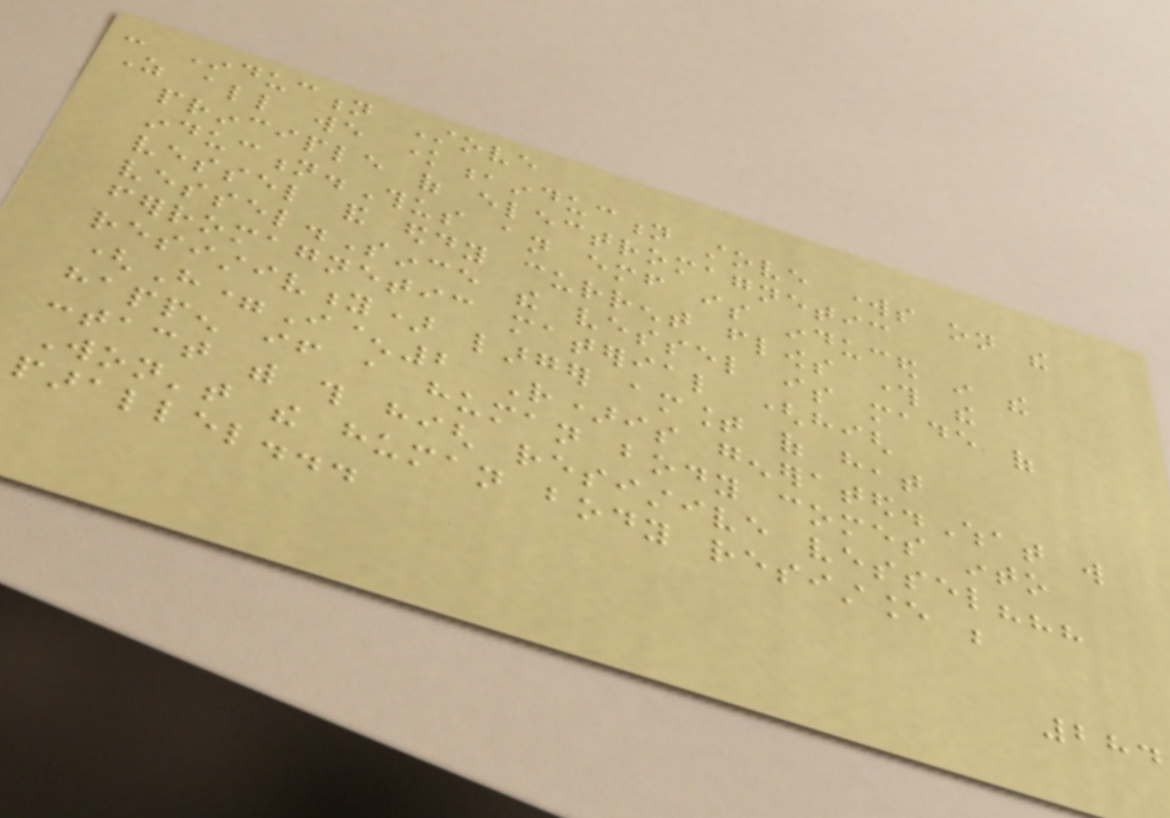- Induction Stove
As all we know,induction stove works on the
principle of electromagnetic
induction.Thus an emf is induced in the
vessel and eddy current flows through the
vessel.Since the vessel is made of
ferromagnetic material (high
resistivity) larger amount of heat
(H=I^2 R)is generated.What will
happen if a human body comes into
contact with this high resistive vessel???
Won't the human body resistance be
parallel...
284
